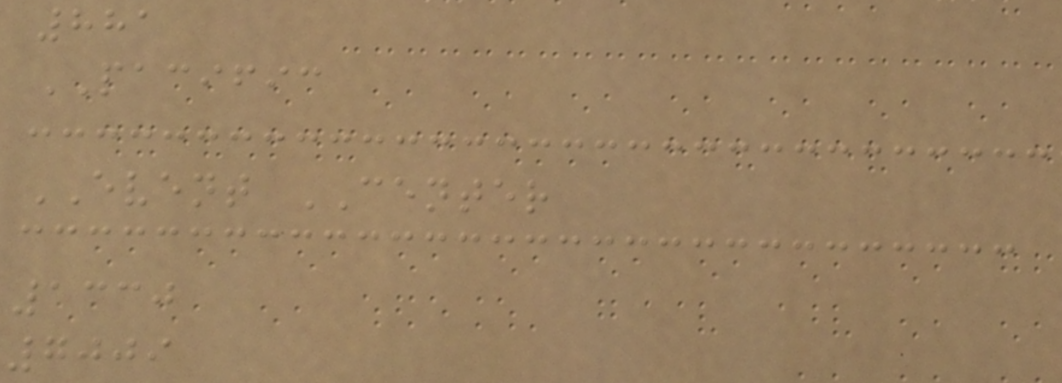881
PACIFIC
EVENT CENTER
1330
7009
